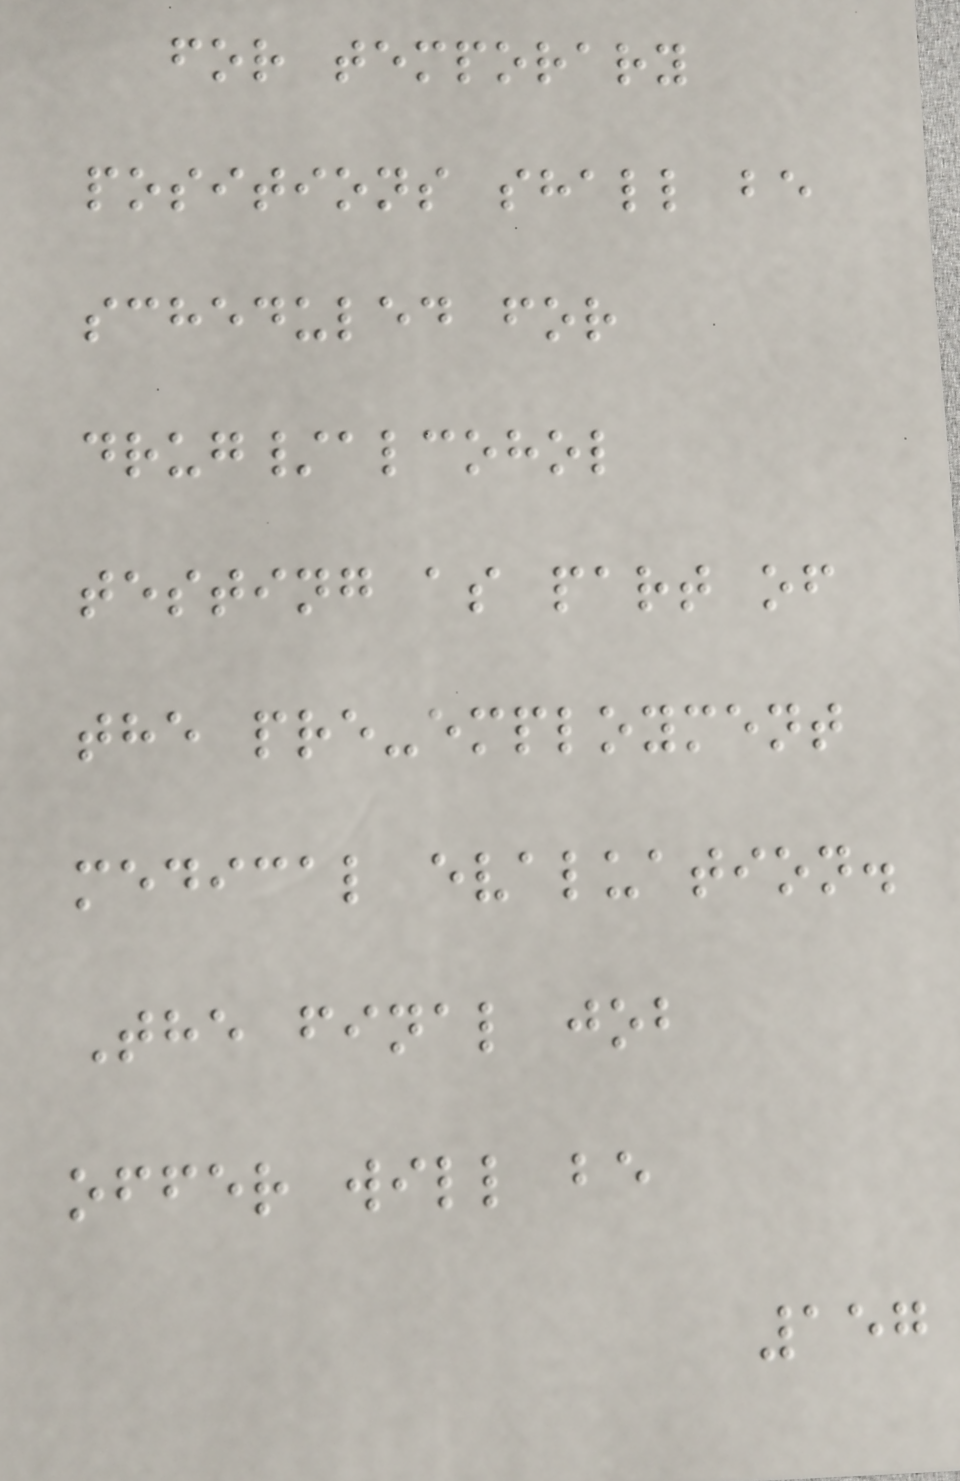for temporary
positions shall be
scheduled for
drug/alcohol
testing as part of
the pre-employment
medical evaluation.
The final job
offer will be
157
